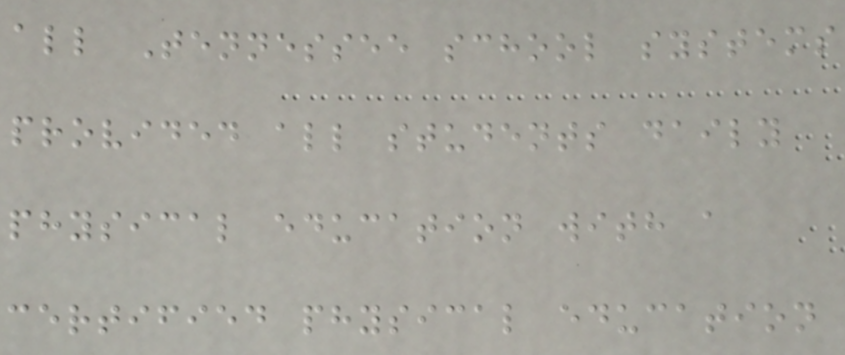all Tennessee school systems
provided all students daily
physical education with a
certified physical education
